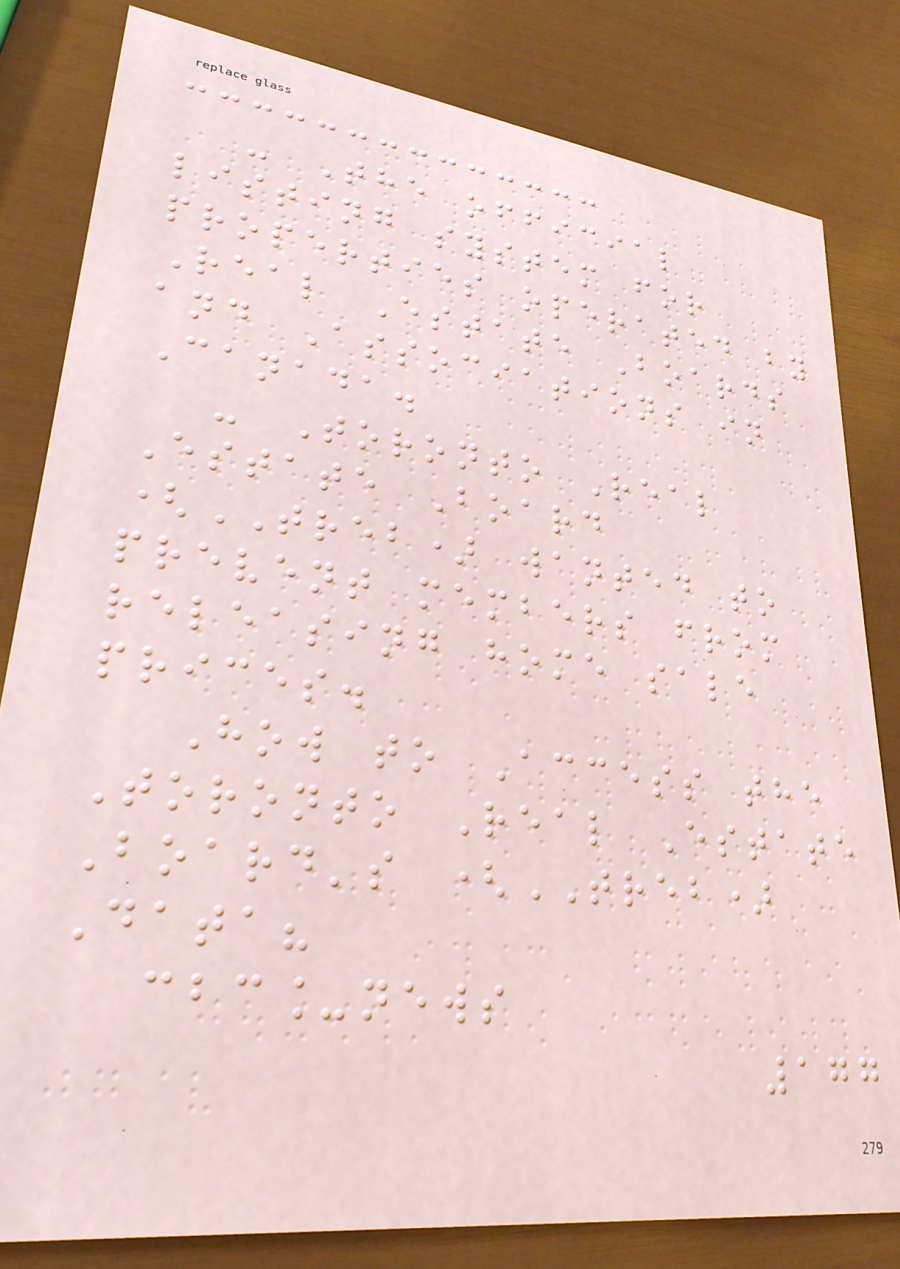- The official
listing system for
properties operated by
Real Estate Boards
and Associations in
Canada.
- Toronto Real
Estate Board
(TREB) wanted to
prevent members from
releasing home sale
prices.
How to Access the
Toronto Real Estate
Board's (TREB)
Data?
cbc_news
177
